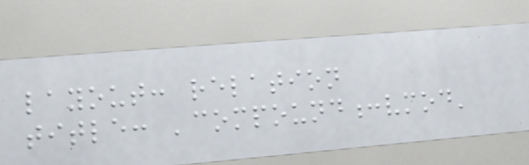layout: relation
title: 'compound:vmod'
